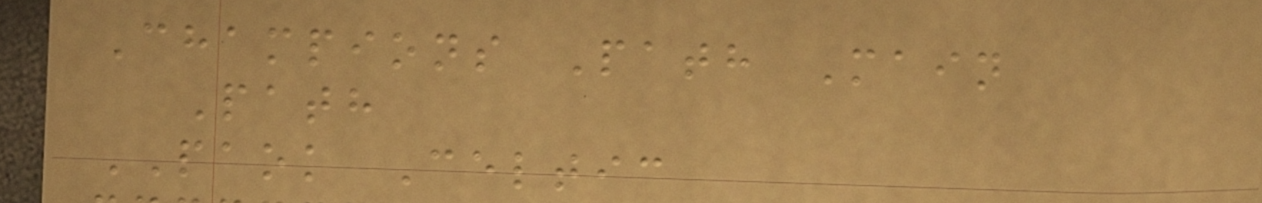Champions Path Main
Path
PAOK Celtic
